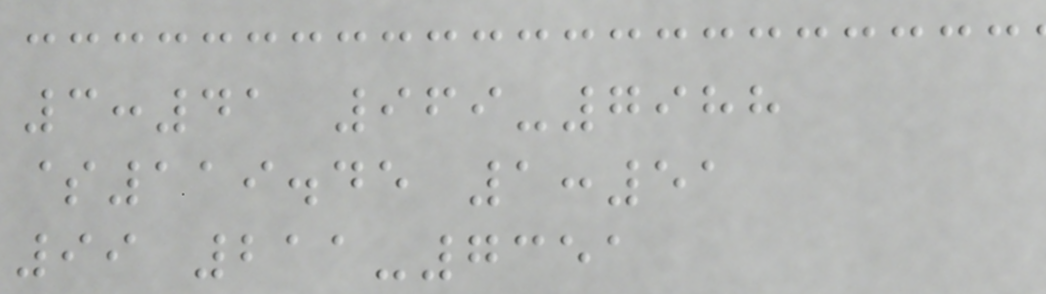3:41 969-7988
$119.45 1:51
99 211-7351
